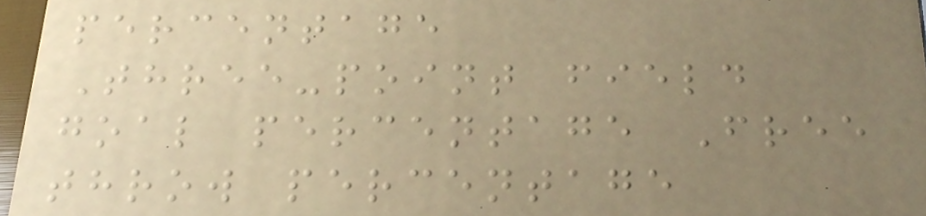percentage
Three-point field
goal percentage Free
throw percentage
